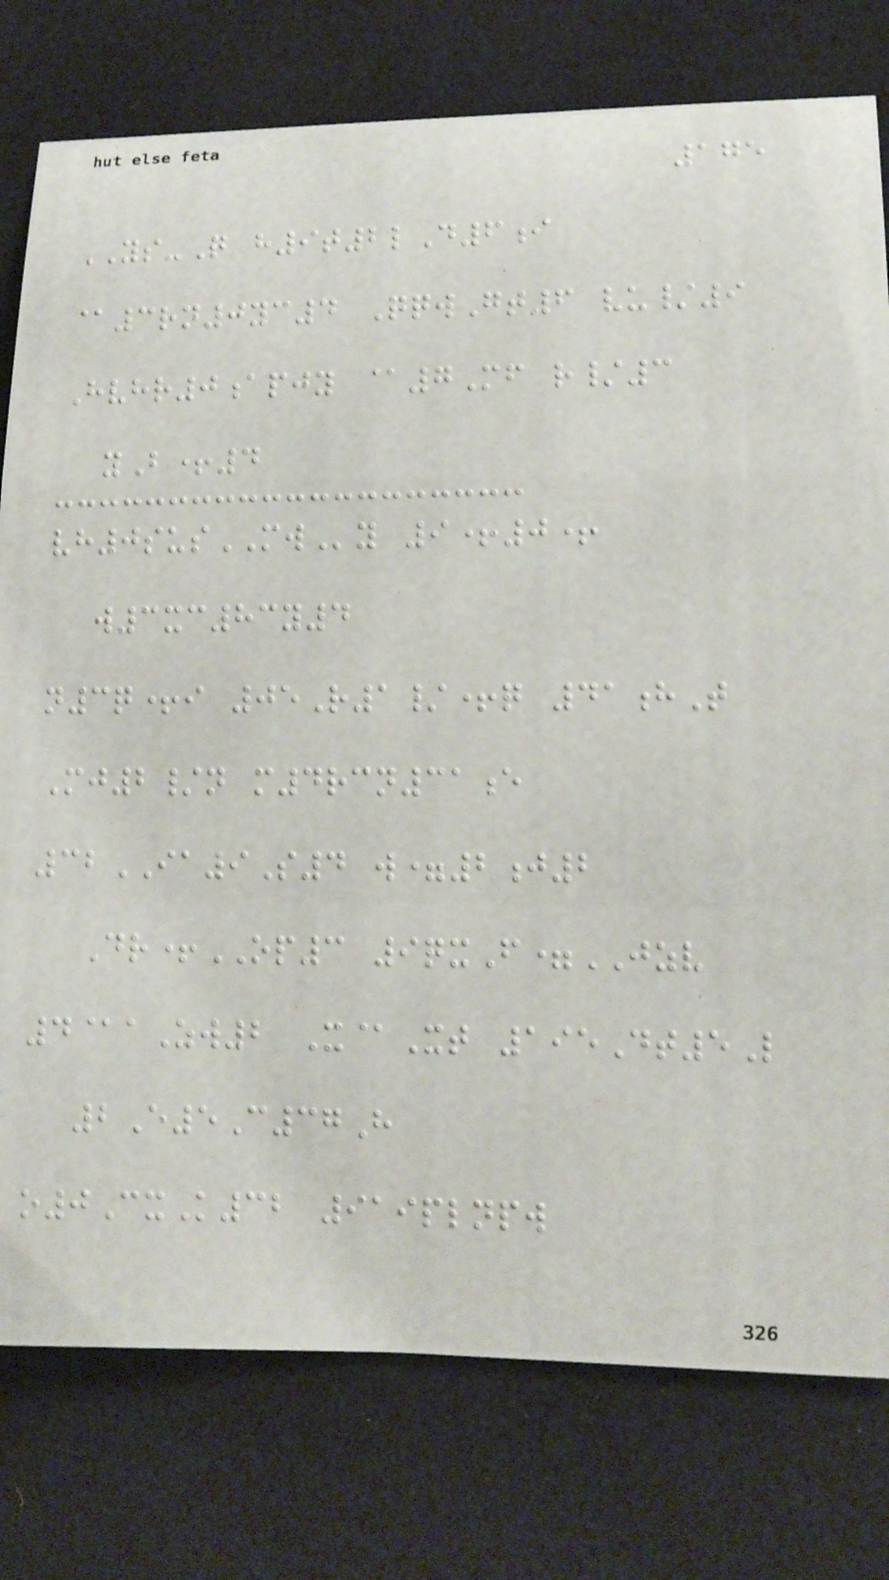175
YS-Q h9t2lD6i
@3rn0yc4 QqwGt6 vu/9
Hvhr0apjy @7Mf r/3
yB+4
vh0susMWy 9+0+
w3xc83y4
n3q+i 05R1/+q 41hT
Mj2/n m4rcn31e
32IA9S4 w=2j2
Dr+OP3 9qxF=JZV
4@aZw2 X@Xt 195Dt5L
2E5C37H
o0CxK32 919plnpw
